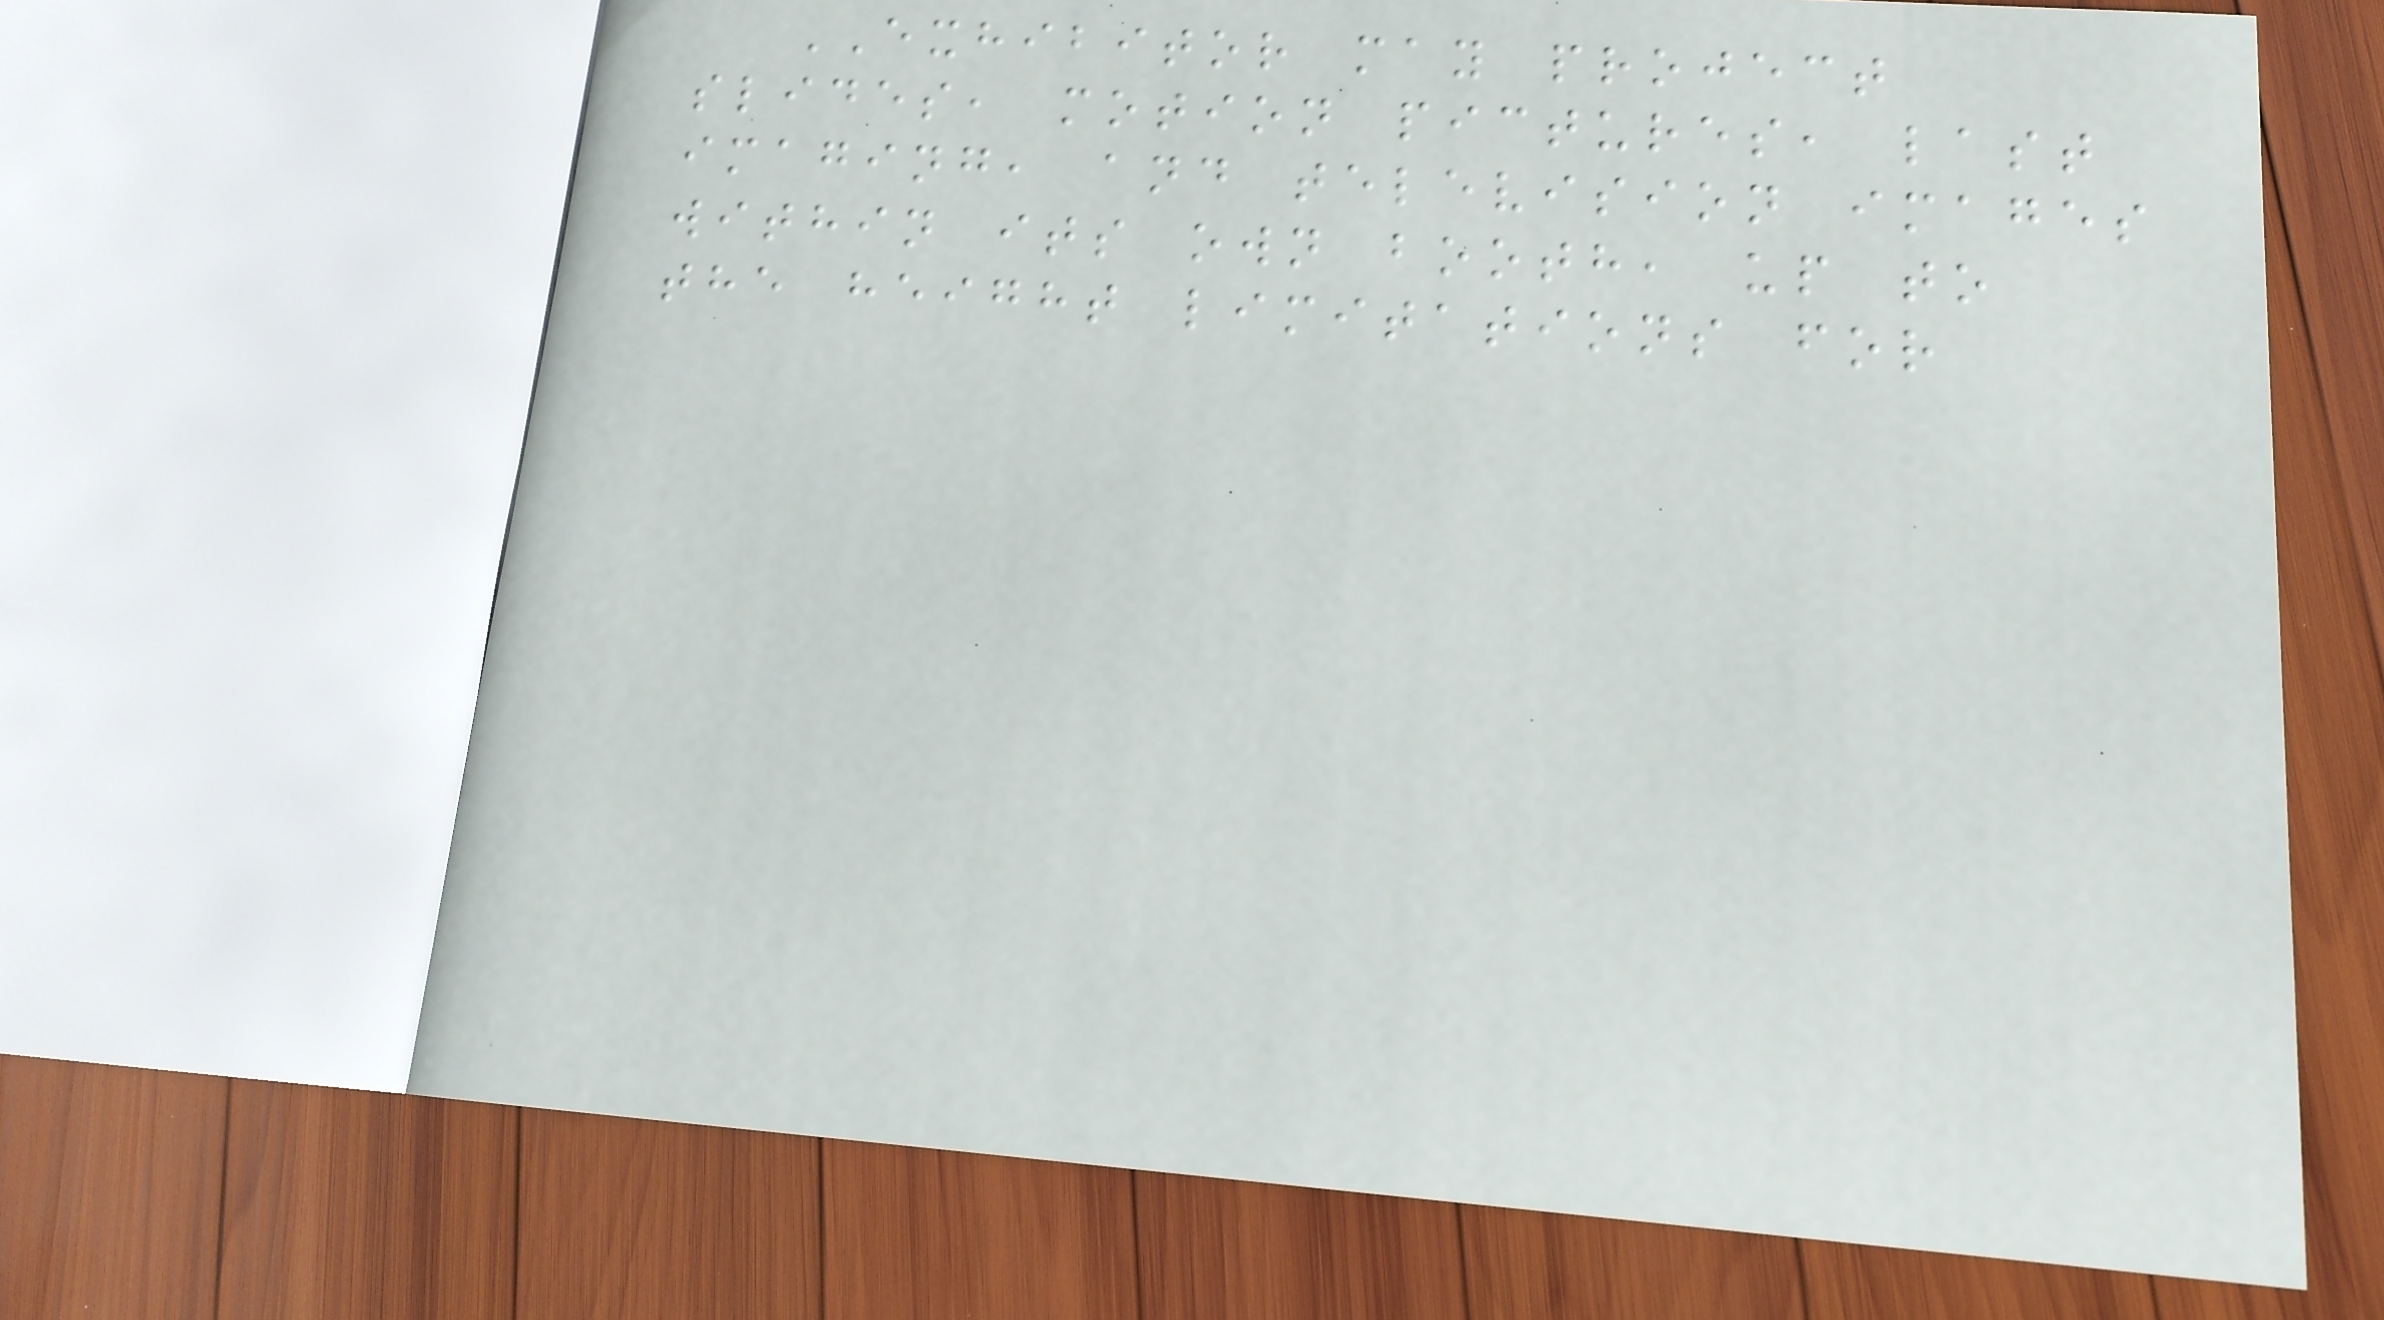EXHIBITOR may project
slides, motion pictures, last
imaging, and television images
within its own booth, up to
the height limitations for
